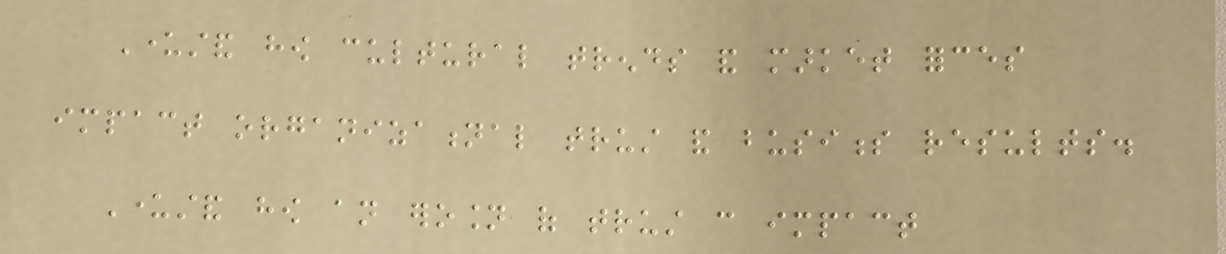Understand how cultural trends and market forces
impact organizational trust and business results.
Understand how an erosion of trust can impact
